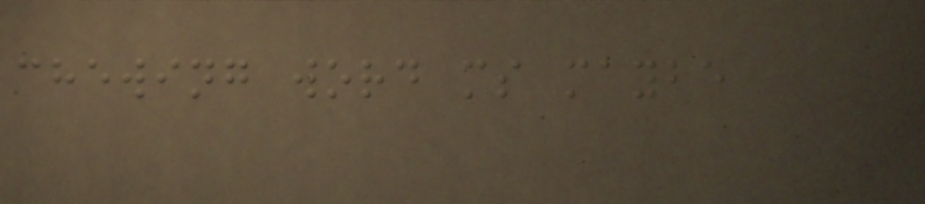chewing word ms maybe
